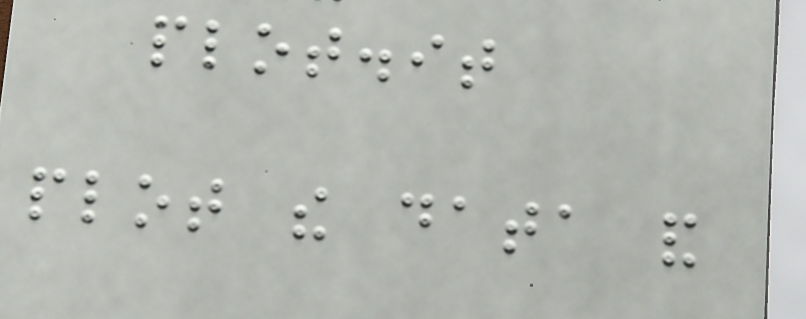plot.it
plot the data and
